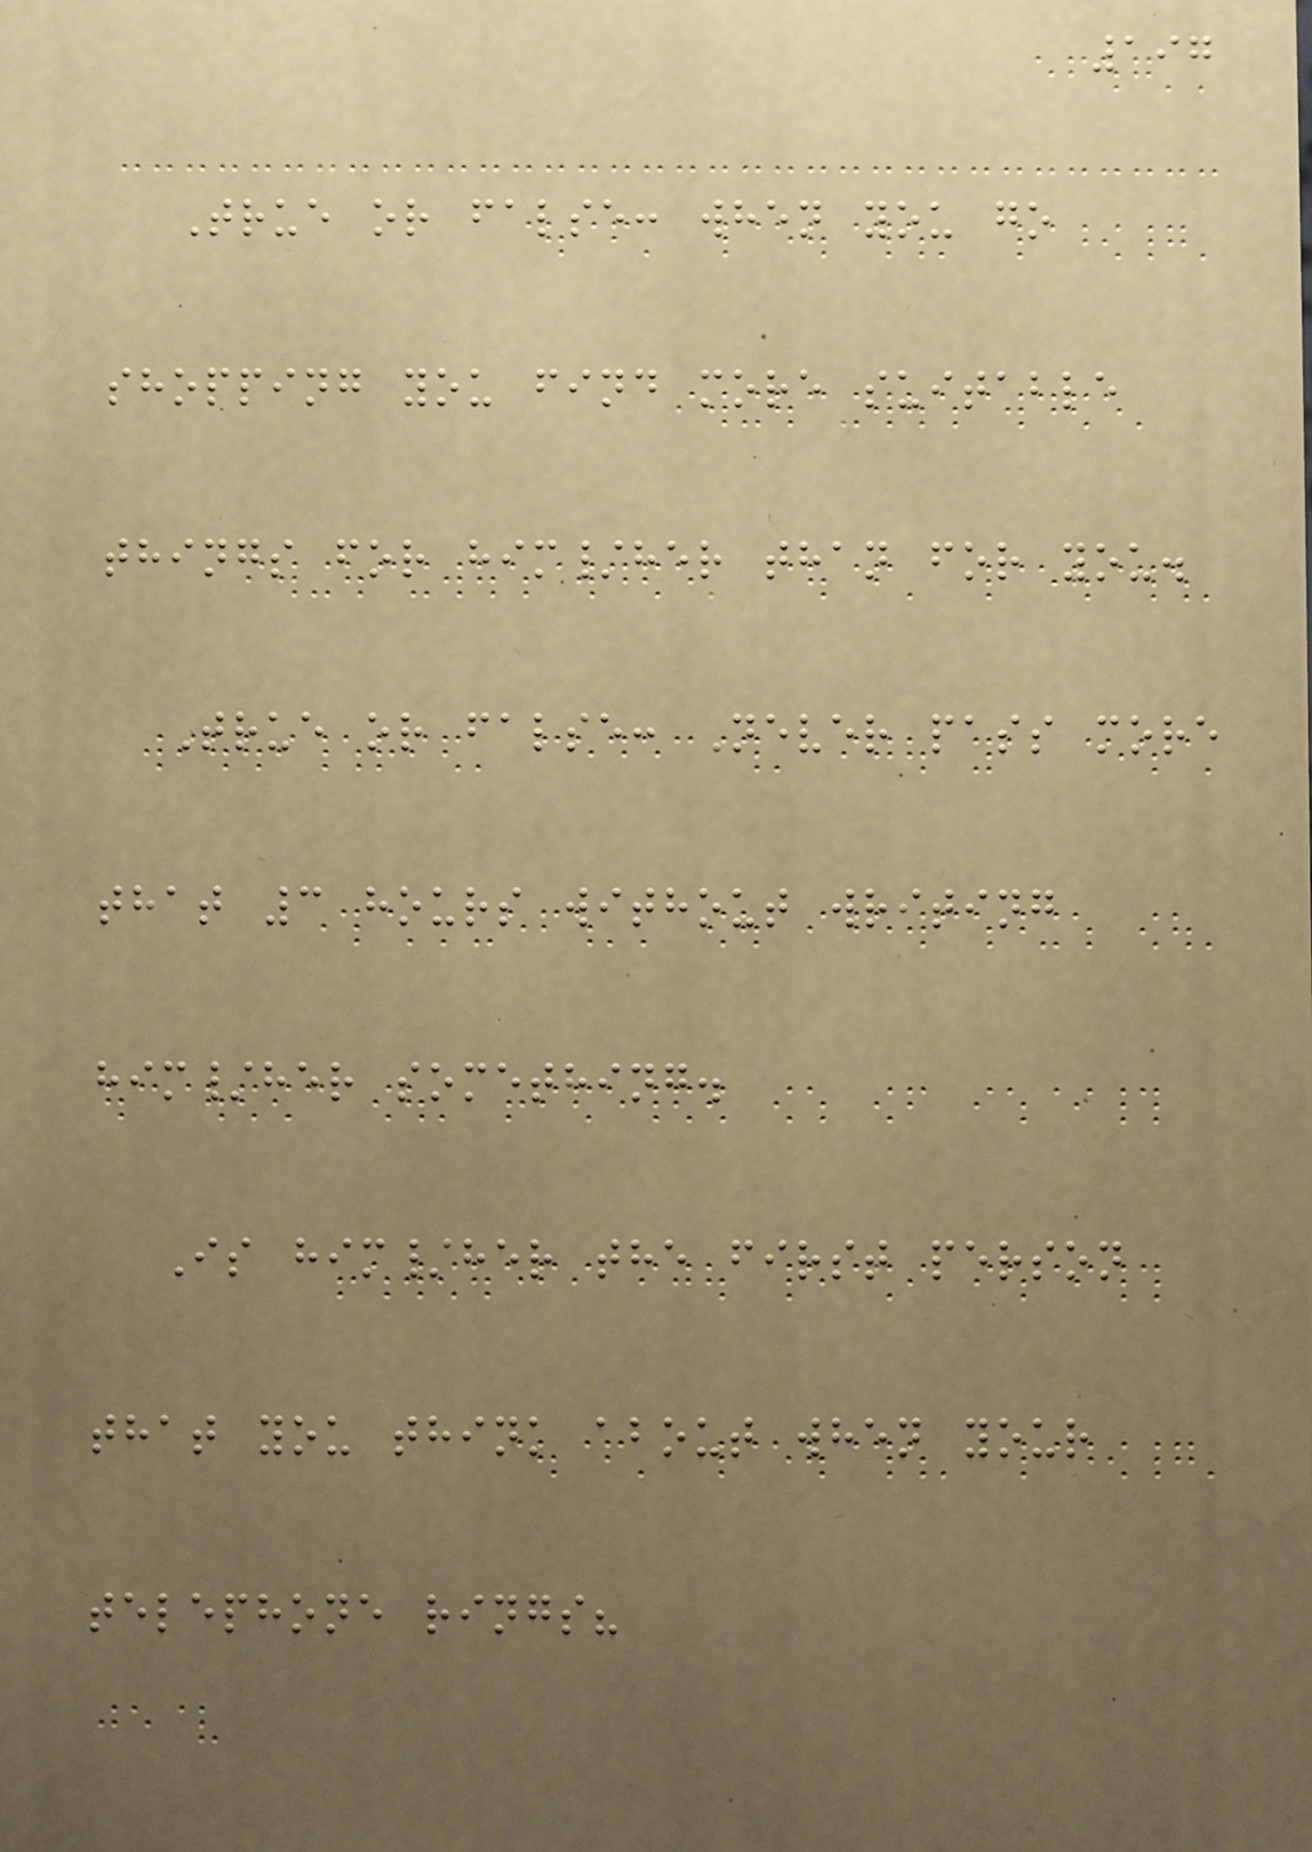197
True or false: when you go
shopping you find more suitable
things for him/her than for you.
True or false: Never pass more
that 3 hours without writing
him/her something.
Is him/her the first person
that you think about when your
telephone rings?
